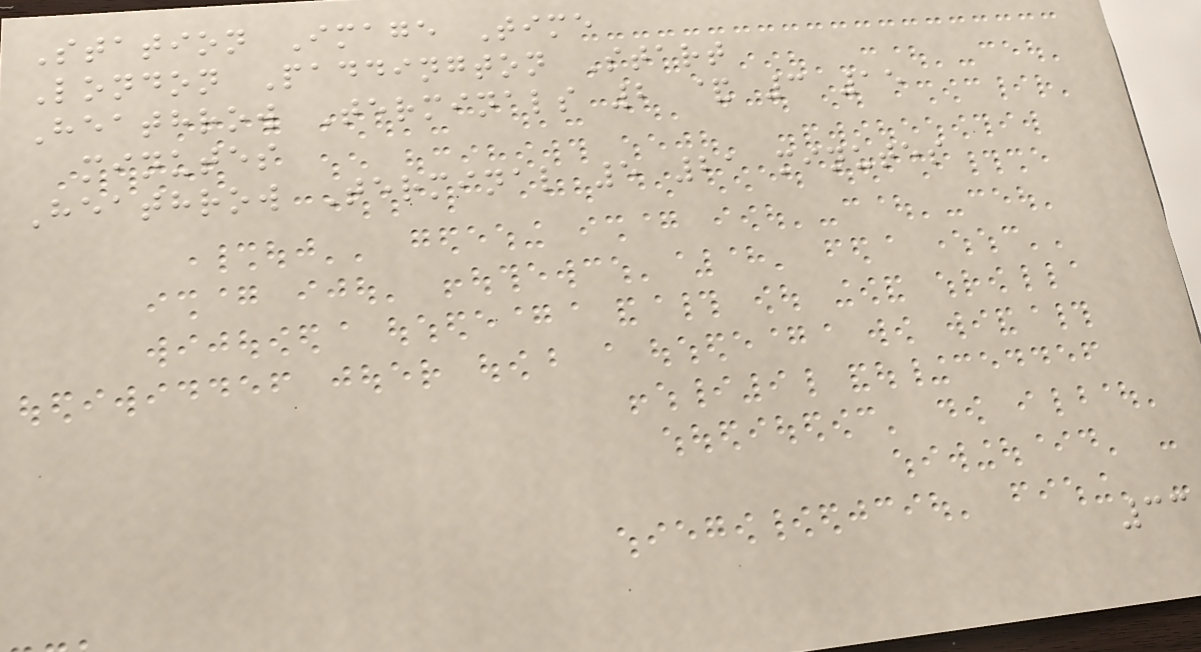Station Image Time
London Paddington Start
Heathrow Terminals 2 & 3 15
minutes
Heathrow Terminal 5 21 minutes
33
